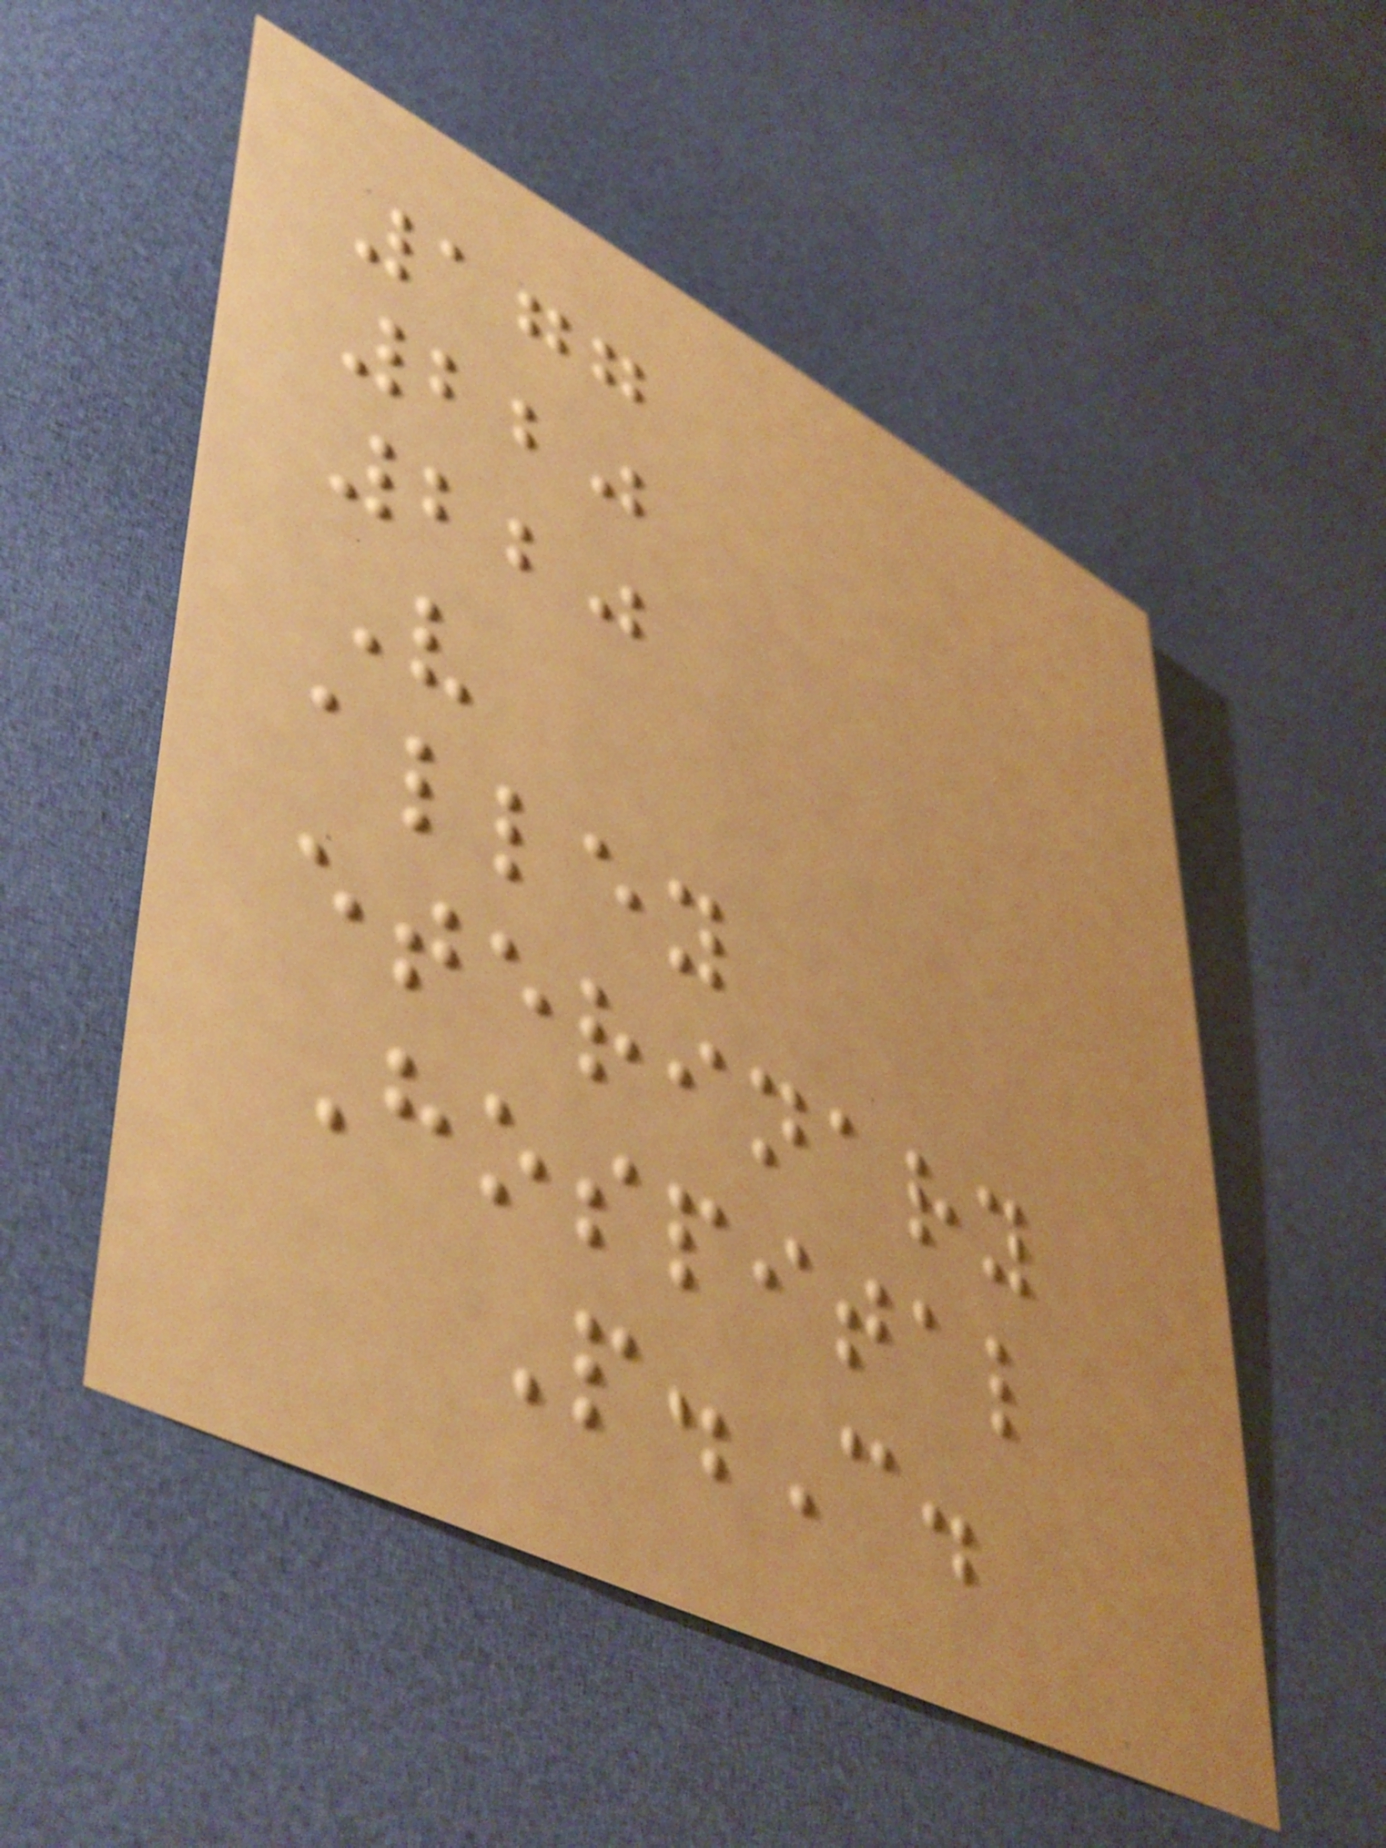177
220
220
V
alley
eterinary
Hospital
P.C.
